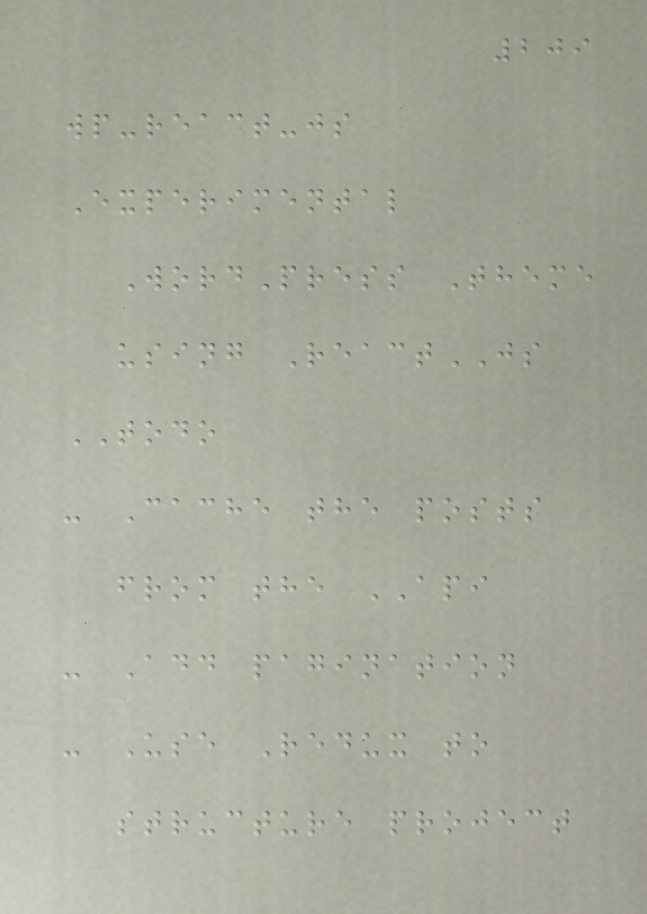209
wp-react-js
Experimental
WordPress Theme
using ReactJS
TODO
- Cache the posts
from the API
- Add pagination
- Use Redux to
structure project
